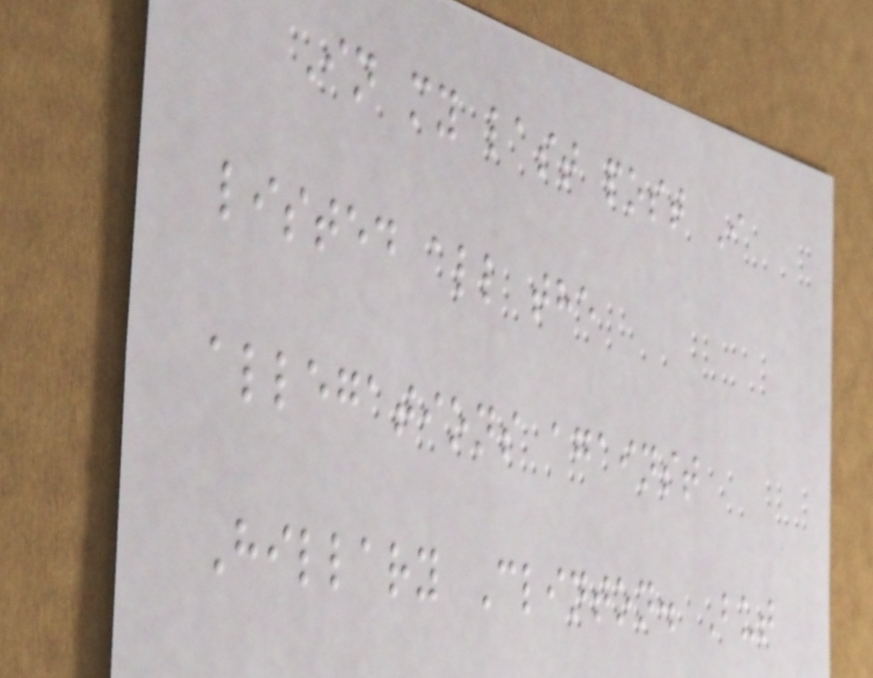In my last post I
listed all the
allegations against
Hillary Clinton. But
